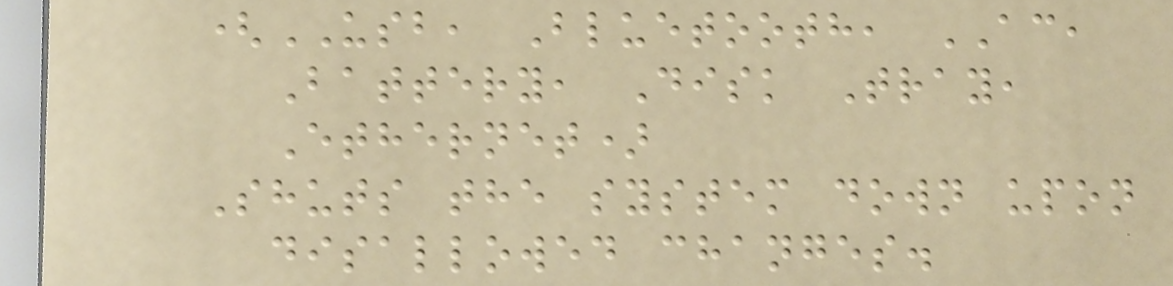(USB, Bluetooth, AC,
Battery, Disk Tray,
Ethernet)
Shuts the system down upon
disallowed changes.
